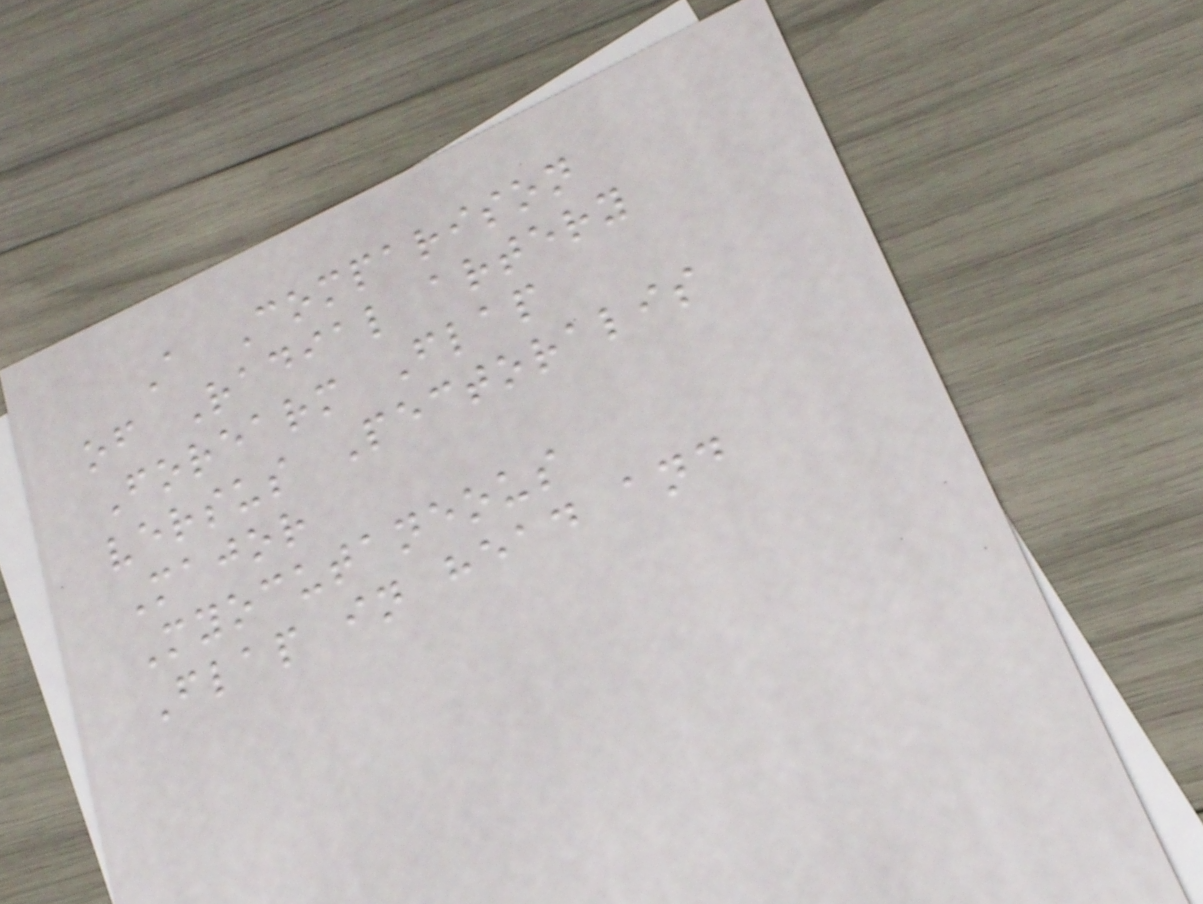A Comparison
of Radial artery
Forearm Flap
versus Pectoralis
Major
Myocutaneous
Flap in head and
